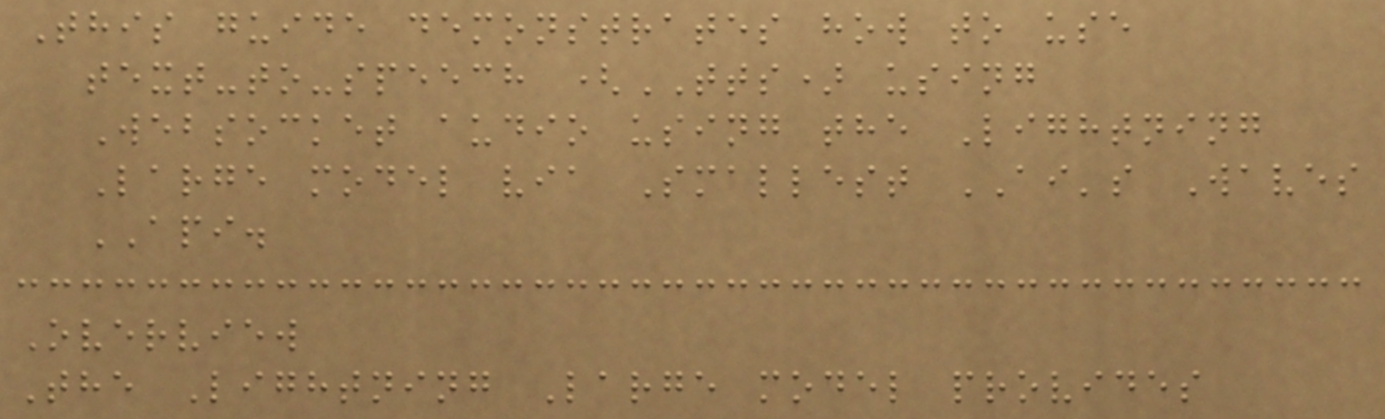This guide demonstrates how to use
text-to-speech (TTS) using
Websocket audio using the Lightning
Large model via Smallest AI's Waves
API.
Overview
The Lightning Large model provides
